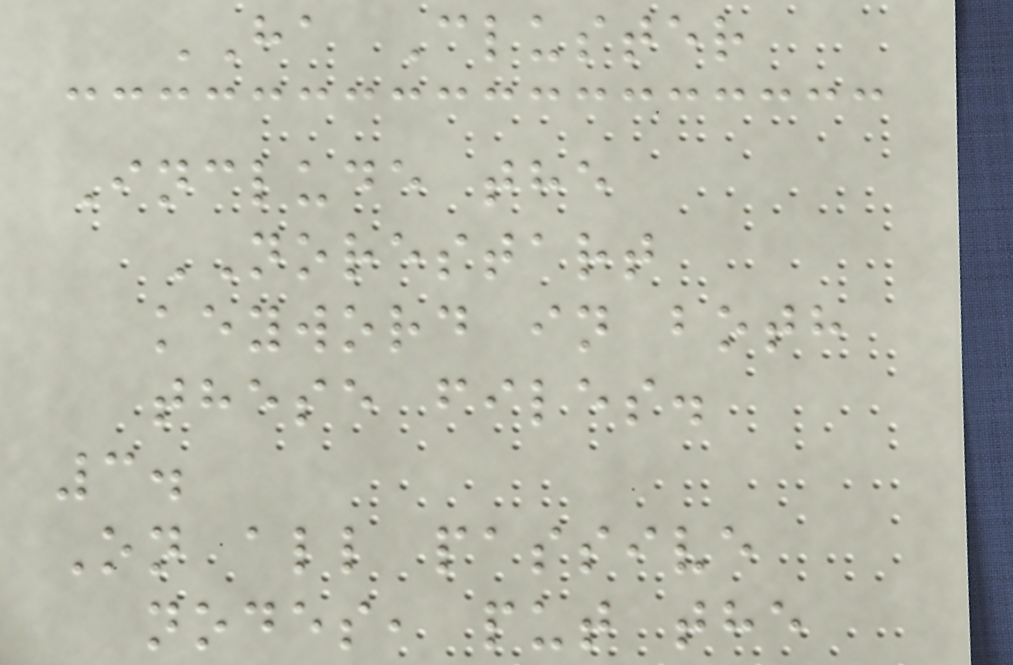HA Cluster
Include the
NORESTART
keyword in both
these files.
3.
On all passive
nodes, put the
